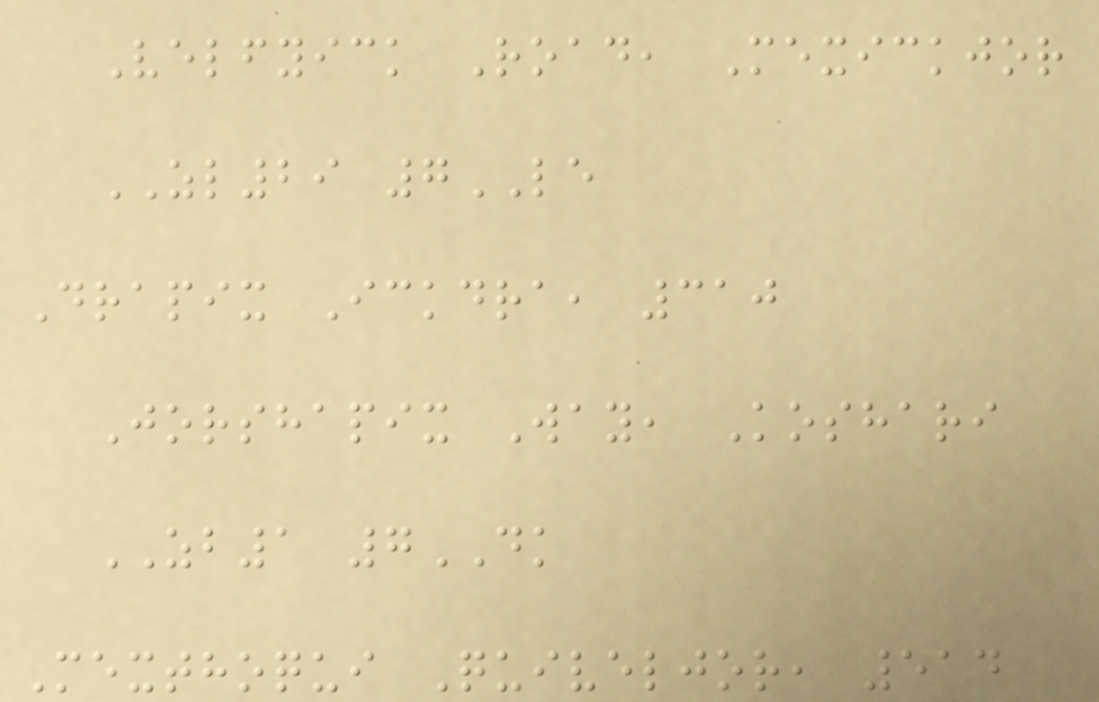Velfyick Road, Mexickjor
ZL29 7LE
Drapix Ickdra, 310
Jorshapix Way, Koshari
ZB1 7DK
Mexthoqui Quiveljor, 514
